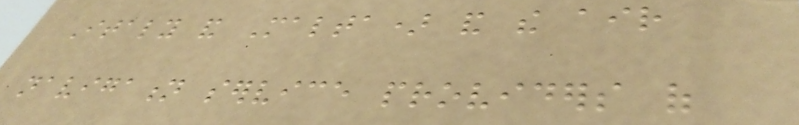Italy and Malta) and the air
navigation service providers of
